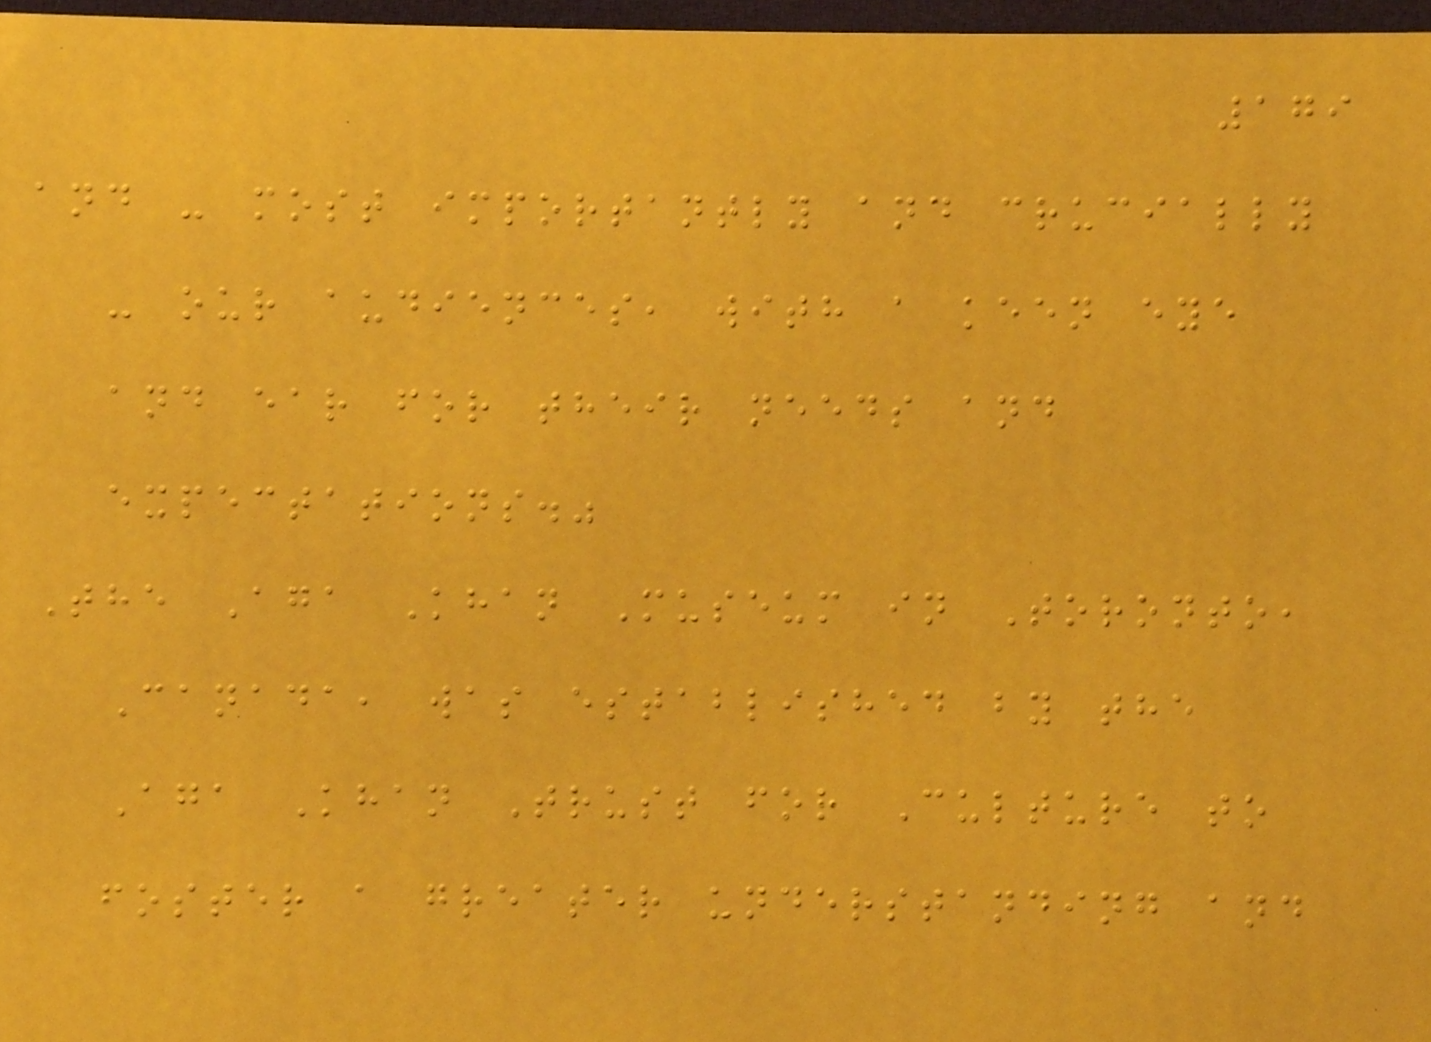179
and - most importantly and crucially
- our audiences, with a keen eye
and ear for their needs and
expectations."
The Aga Khan Museum in Toronto,
Canada, was established by the
Aga Khan Trust for Culture to
foster a greater understanding and
